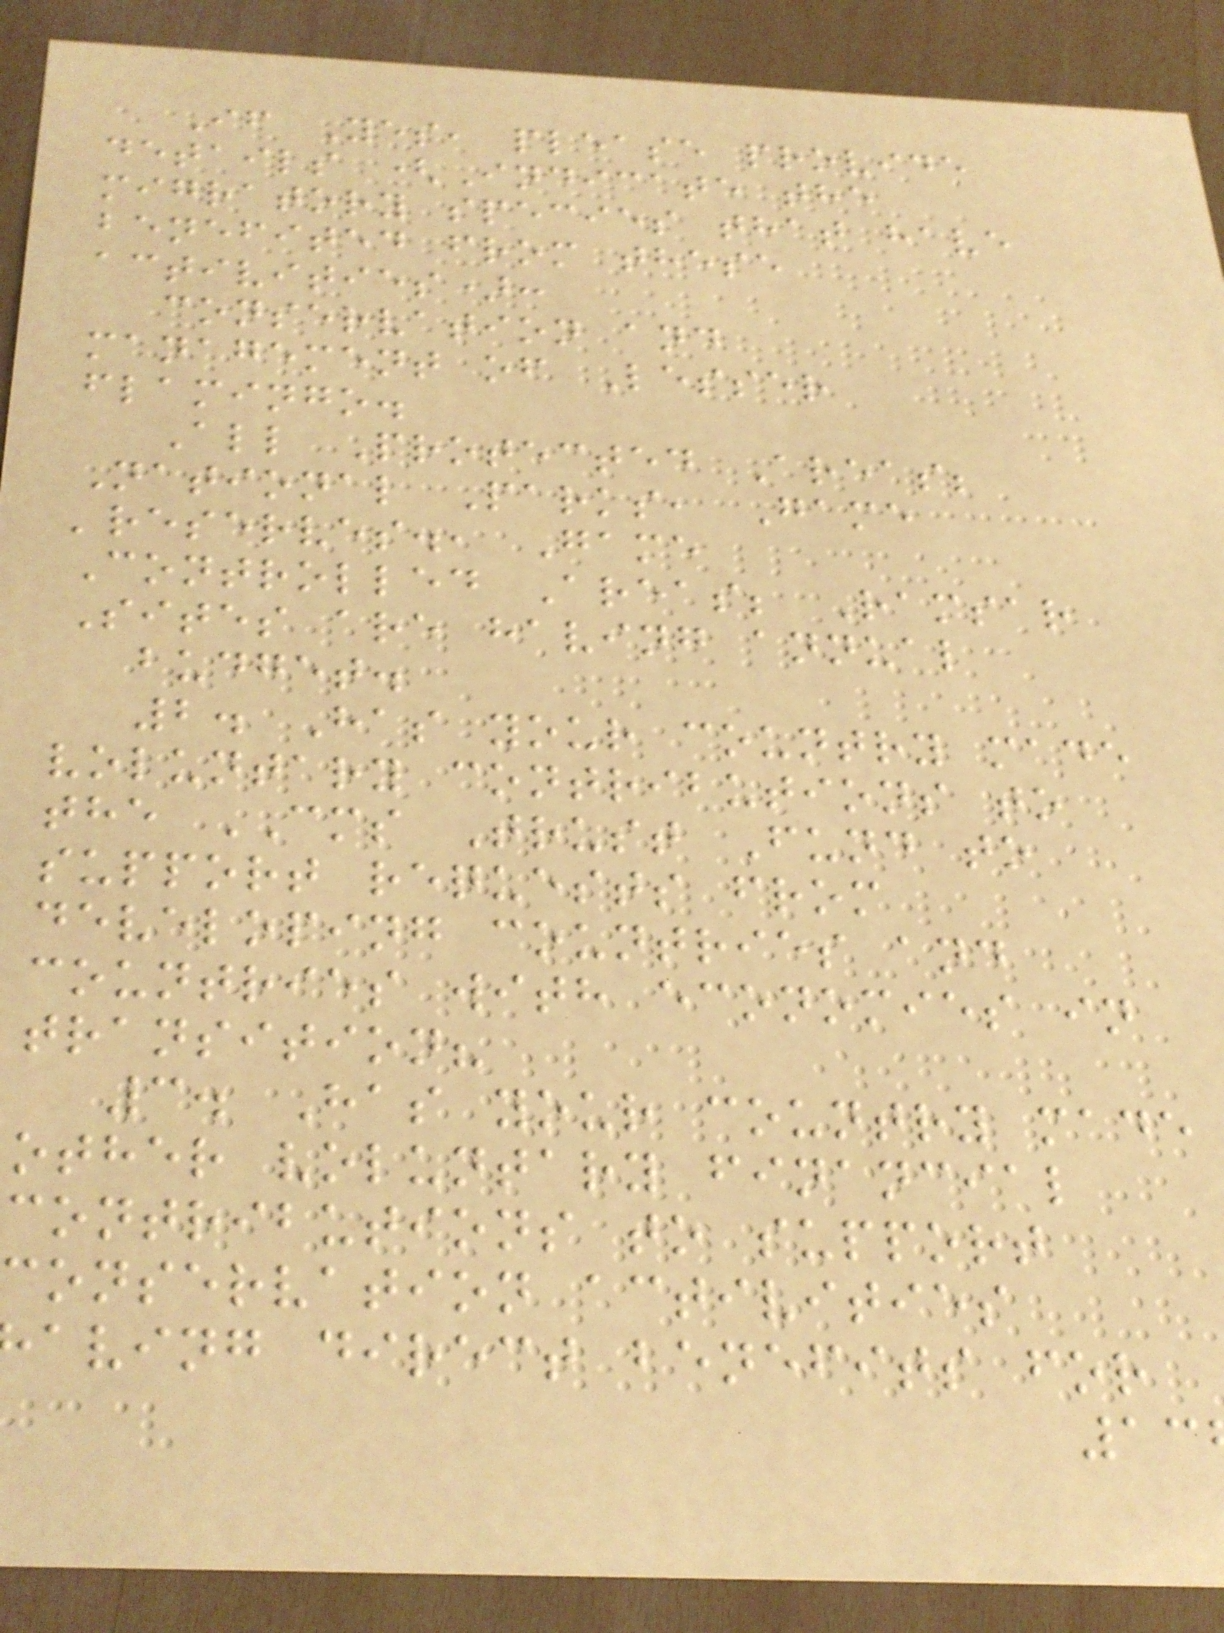If Yes, please provide
details (Indicate the
migratory species that have
benefited from these
activities):
conservation and
management of Lesser
flamingo.
All Protected Areas;
National Parks, Game
'reserves., Game
Controlled Areas; Ramsar
Sites are having annual
budget.
2. Has your country made
voluntary contributions to
the CMS Trust Fund to
support requests from
developing countries and
countries with economies in
transition?
3. Has your country made
other voluntary financial
contributions to support
conservation activities
aving direct benefits for
